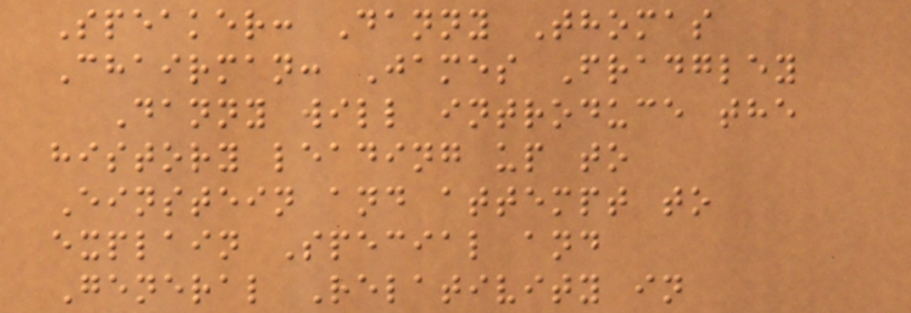Speaker: Danny Thomas
Chairman: James Fradgley
Danny will introduce the
history leading up to
Einstein and attempt to
explain Special and
General Relativity in
